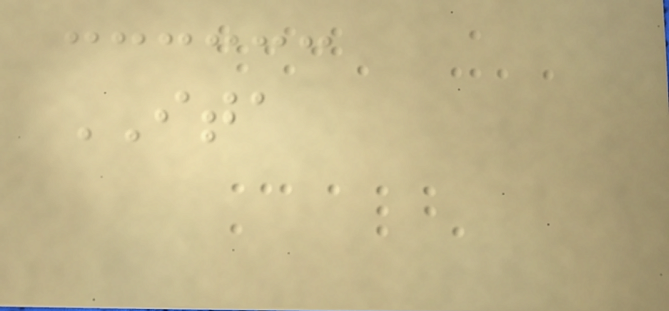ITA
